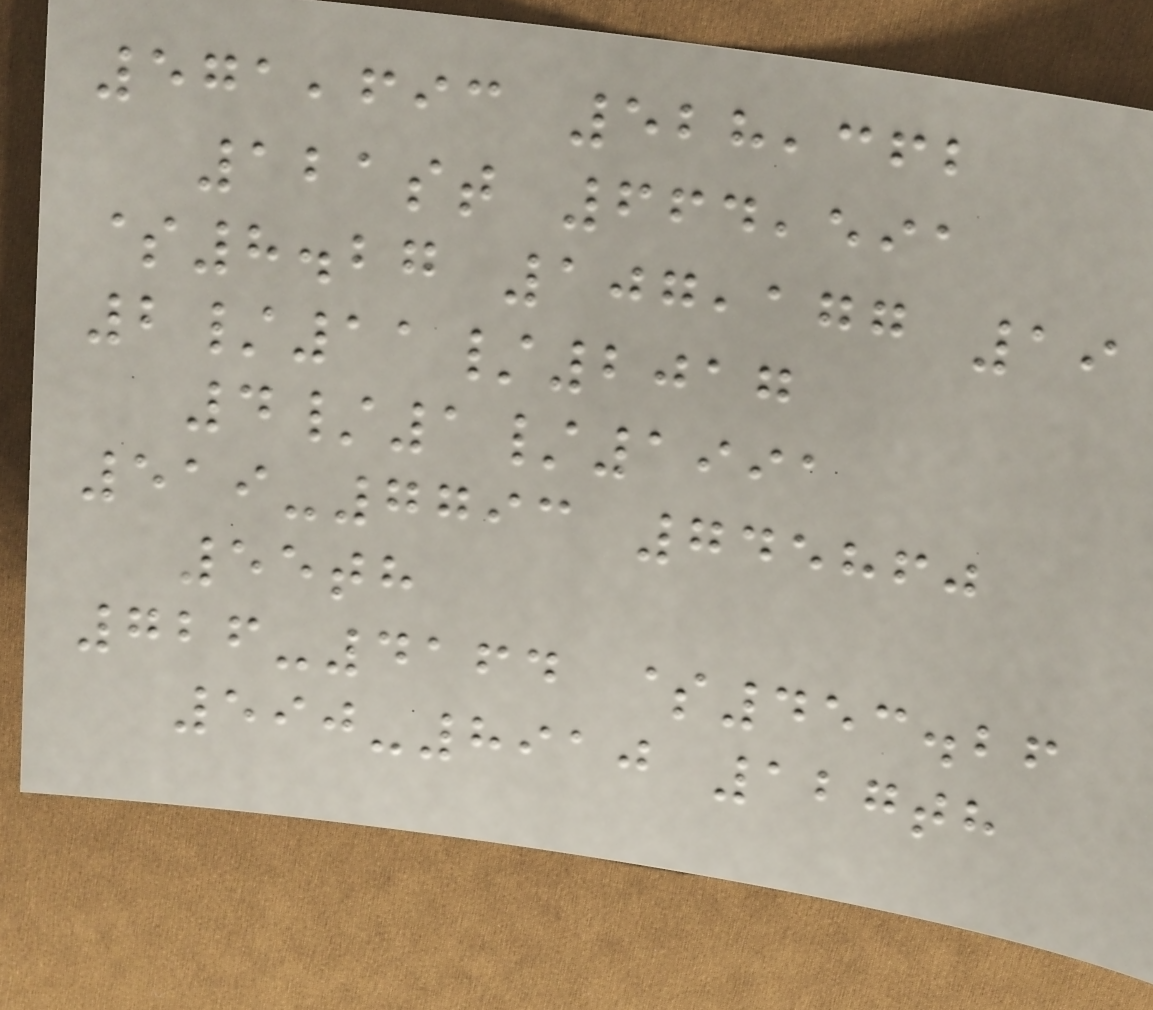571,693 528,362
121st 664,591
$8.27 107,177 19
2/11/2017
4/1/1991
519-7793 745860
55th
726-4164 $453.26
590-8910 127th
